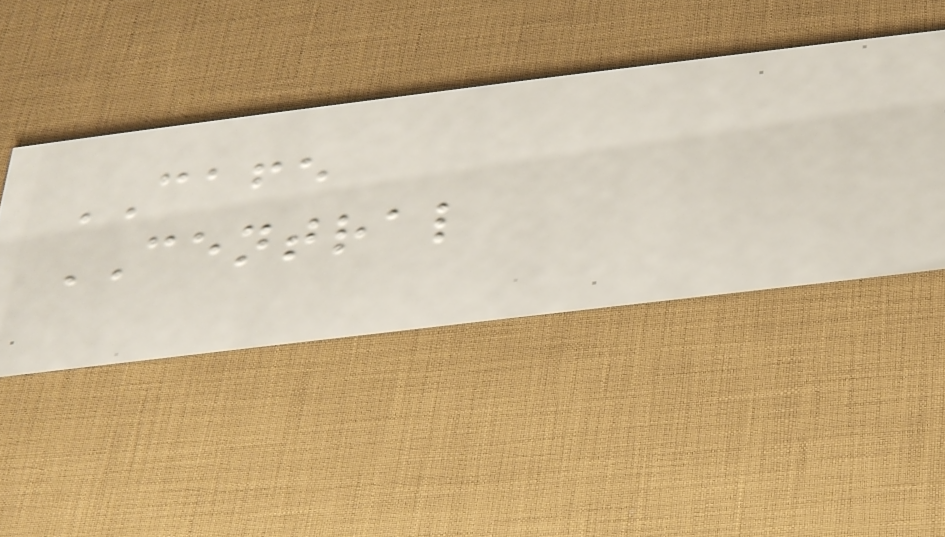CAFE
CENTRAL
